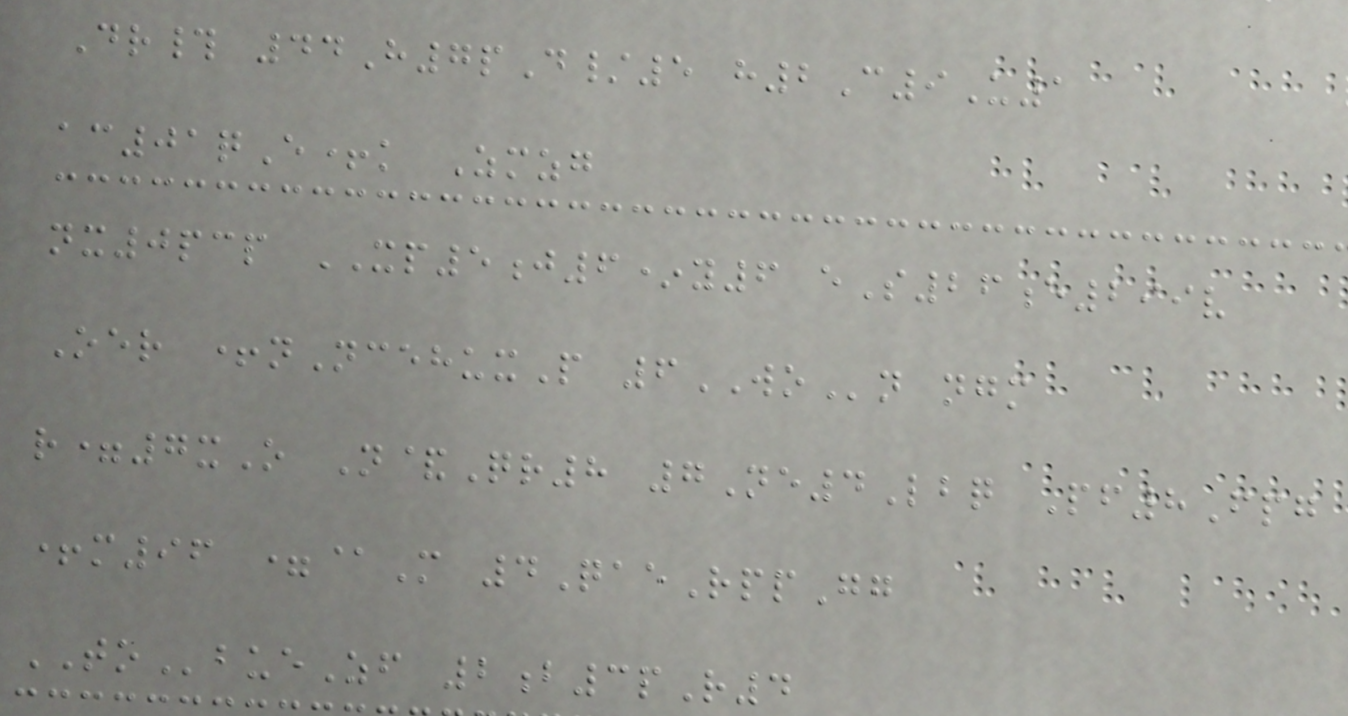Dr# 44H7pD/5 h2C9U1
ac01qE+k Zmzg
nx0pcp XP5j6*y6 eS26e299v
Oer +nNcehuxP 6WOn ngm
r=7xO N&Qr8 7Ne4Lbq Pf8Fpg
+m96 =@M 4QaeRppGg
TObueZf 2b3pR4
